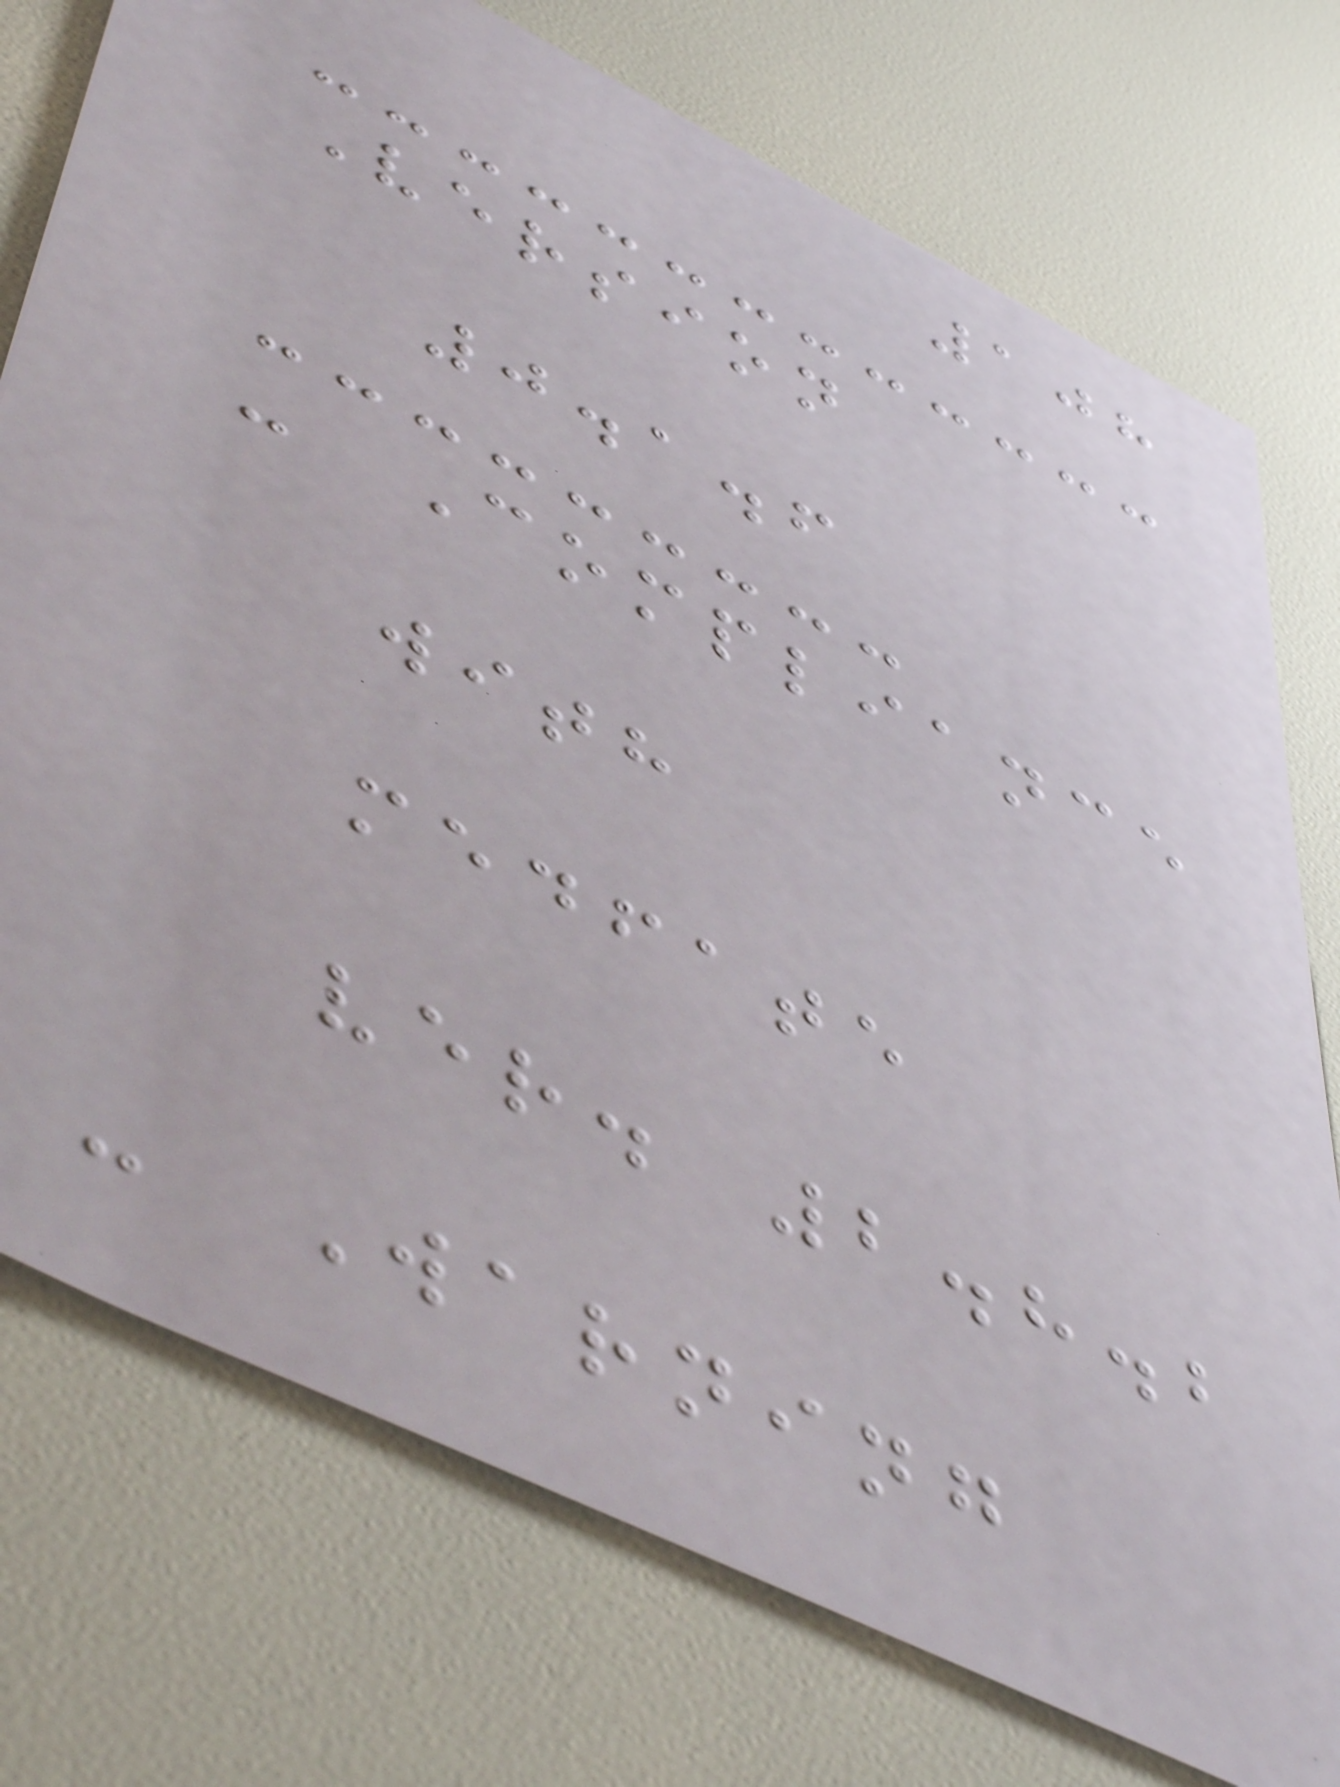108
Version
0.1.6
- Compliance
with
medfate
ver. 2.8.2
- Warning
